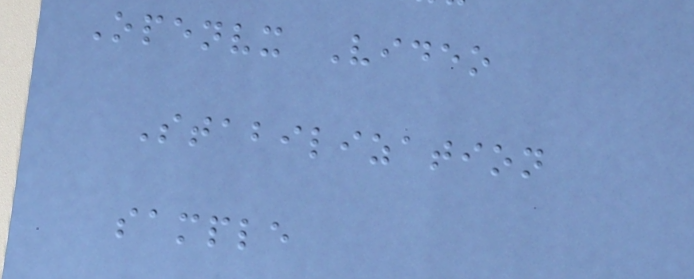Openvx Video
Stabilization
sample
